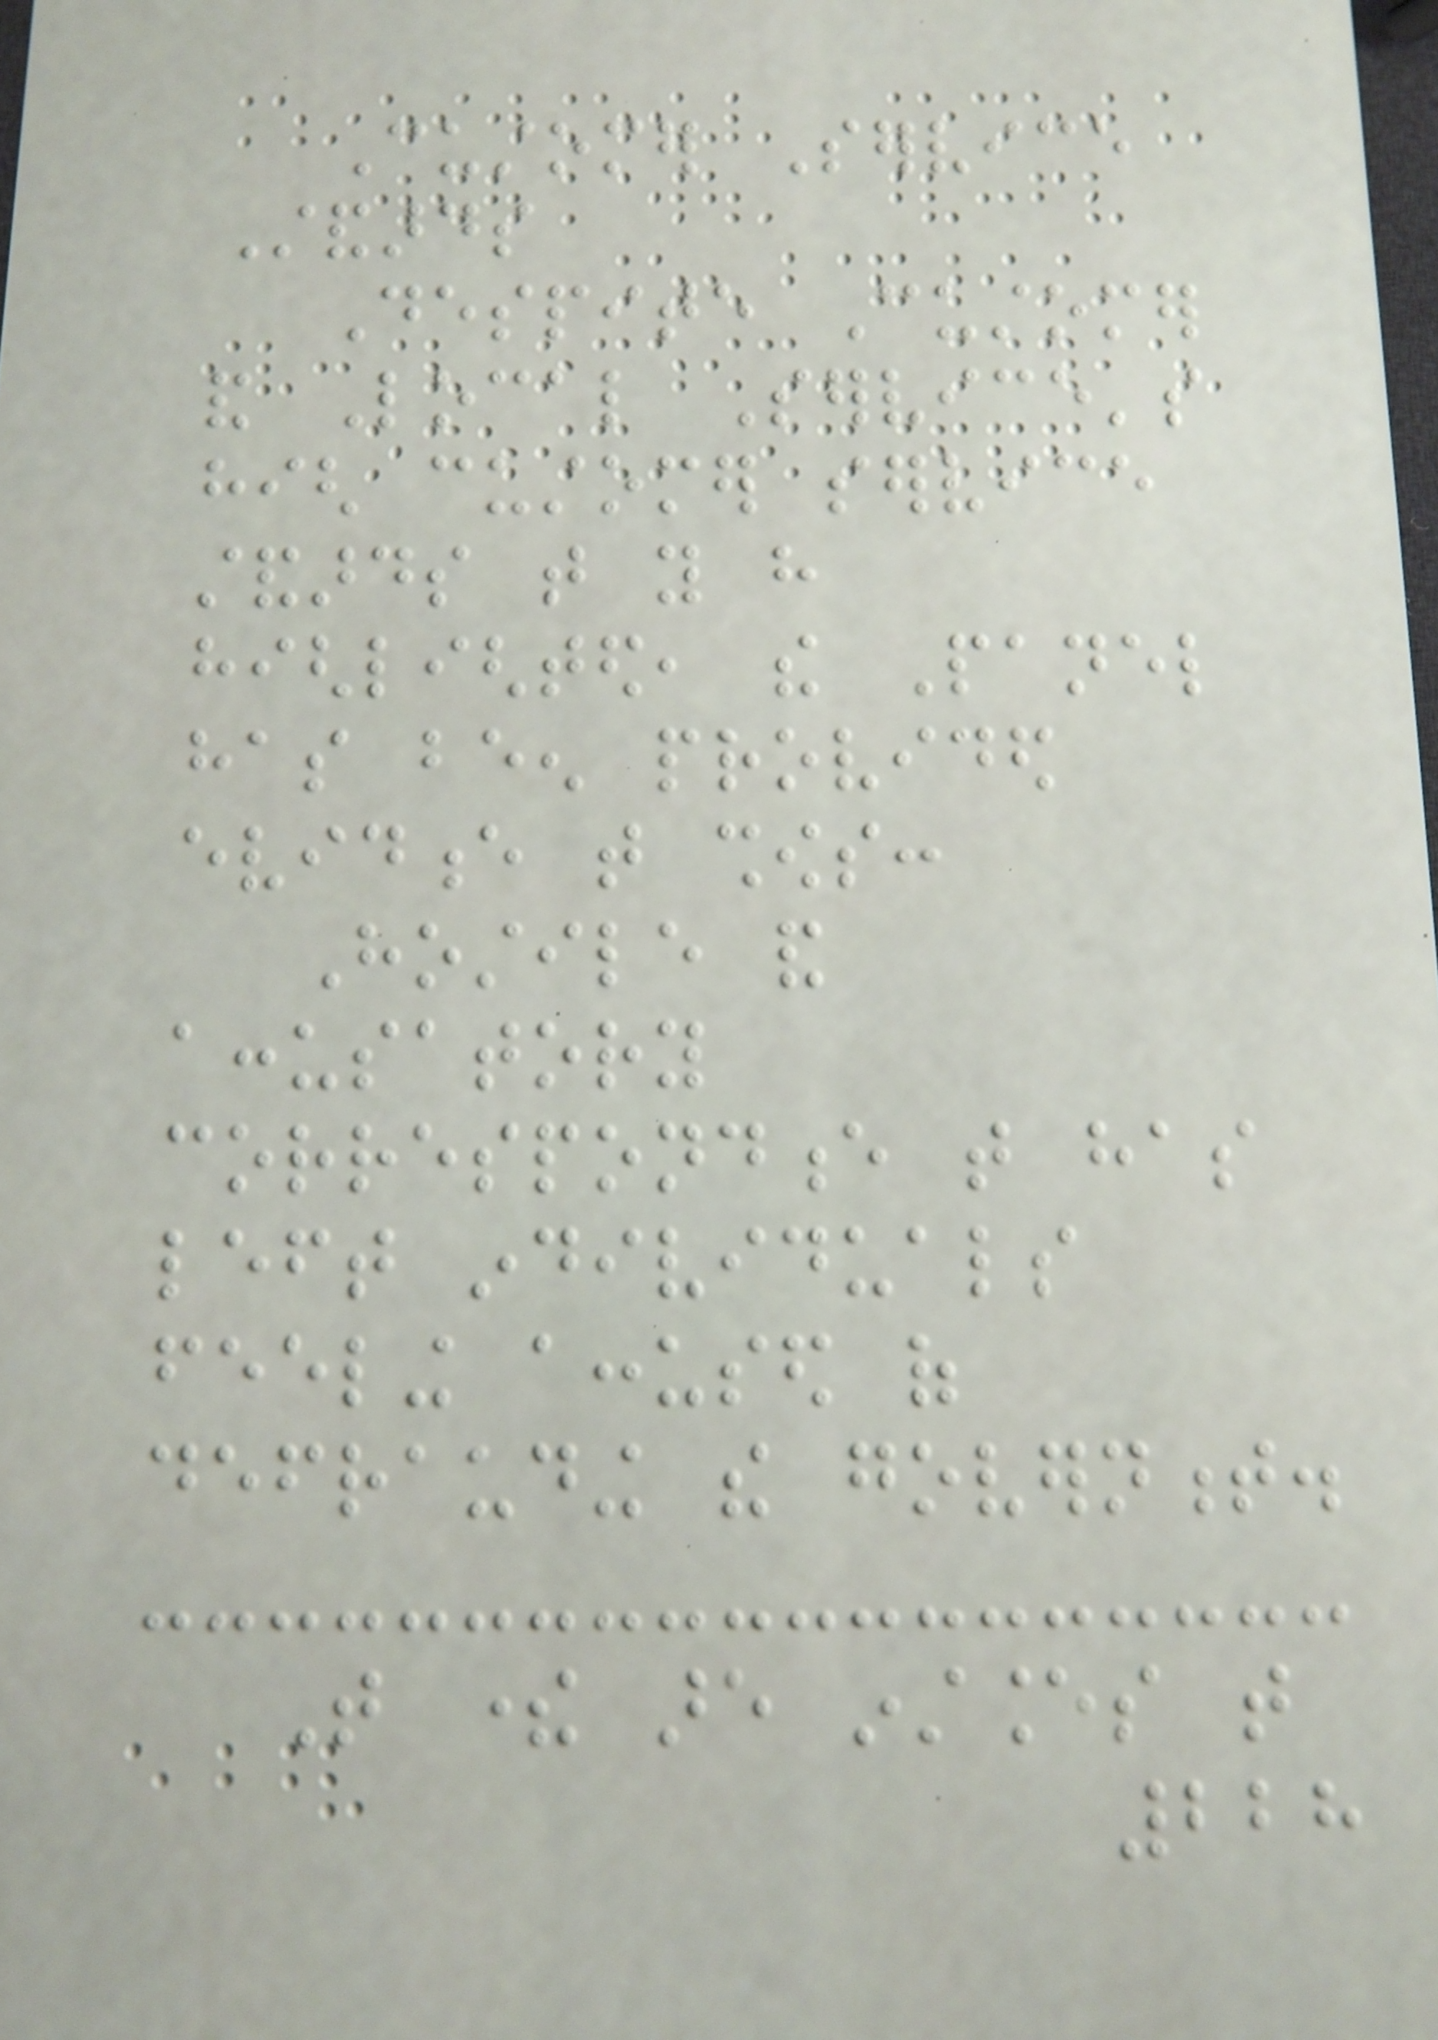Customer Service
Standards
Despite Customer
and Local Service's
high customer service
standards that you have
highlighted, the Panel
has been provided
evidence that shows:
Hostile and
accusatory
correspondence that has
left individuals
feeling accused of
defrauding the government.
That there are instances that
228
